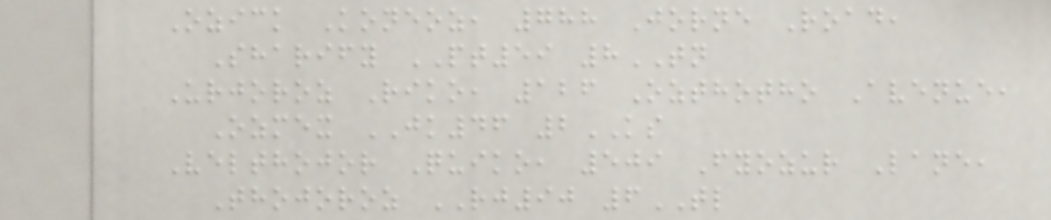Ozick Koneoz, 788 Jorne Road,
Sharify PT59 8TN
Urjoroz Riko, 126 Ozthotho Avenue,
Ozmex JK46 2KS
Velthojor Quiko, 509 Fyozur Lane,
Thojoroz RJ90 6TL
